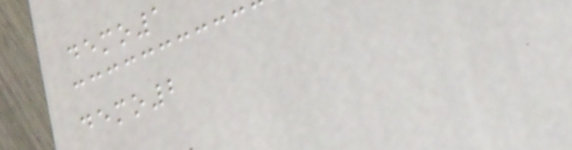demo1
demo2
